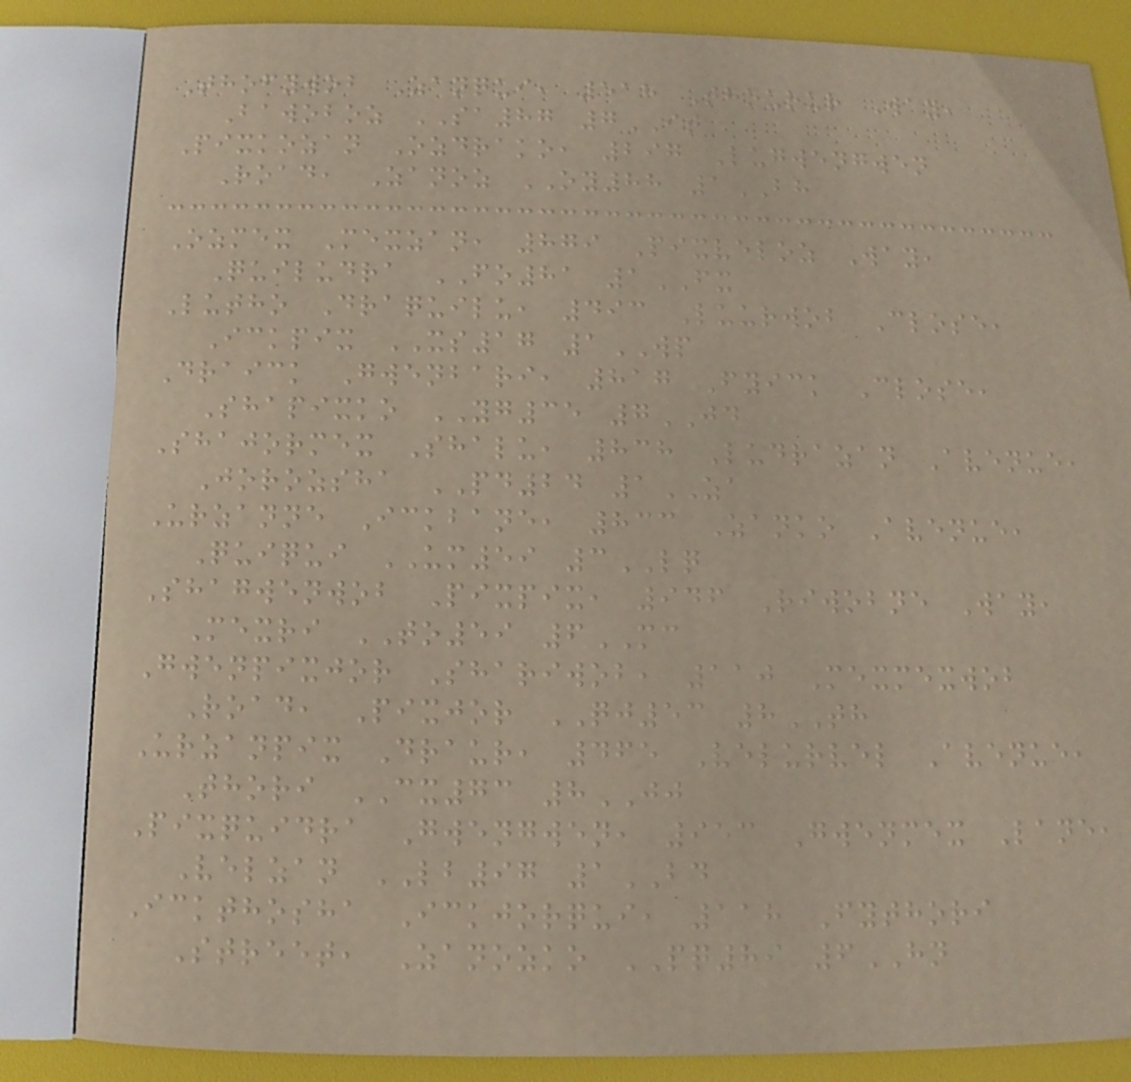Thofywob Zanqui, 518 Thourur Way,
Bawoboz SA87 7IT
Pixkozan Ozdrako, 297 Lugwengwen
Road, Zanoz OY88 1BH
Ozmex Mexzan, 879 Pixveloz Way,
Quiludra FO81 1FX
Lutho Draquilu, 493 Luurwob Close,
Ickpix XS17 1WP
Draick Gwenbari, 817 Fyick Close,
Shapixko YG35 7JD
Shajormex Shalu, 838 Ludrazan Avenue,
Jorozsha PD24 1ZA
Urzanne Ickbane, 833 Zanko Avenue,
Quiqui UM59 3LQ
Shagwenwob Pixpix, 946 Riwobne Way,
Mexri TO59 6MC
Gwenpixjor Shariwob, 110 Mexmexwob
Road, Pixjor QJ53 8TH
Urzanpix Draur, 465 Velurvel Avenue,
Thori CX73 8JJ
Pixquidra Gwengwen, 953 Gwenmex Lane,
Velzan LB97 1BD
Ickthosha Ickjorqui, 118 Fythori
Street, Zanozko PQ89 6HN
